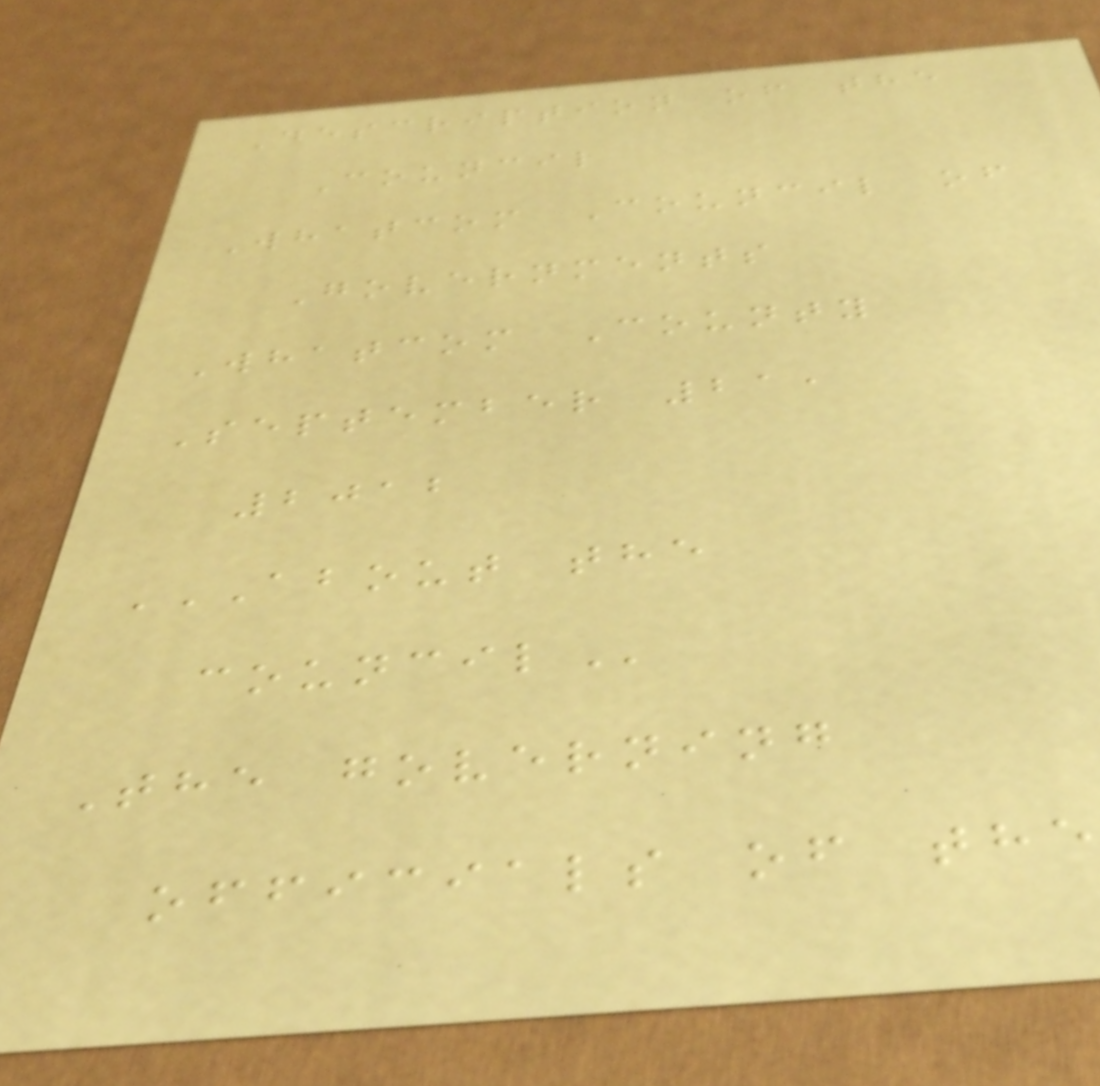Description of the
Council
Whatcom Council of
Governments
Whatcom County
September 21,
2012
ABOUT THE
COUNCIL
The governing
officials of the
